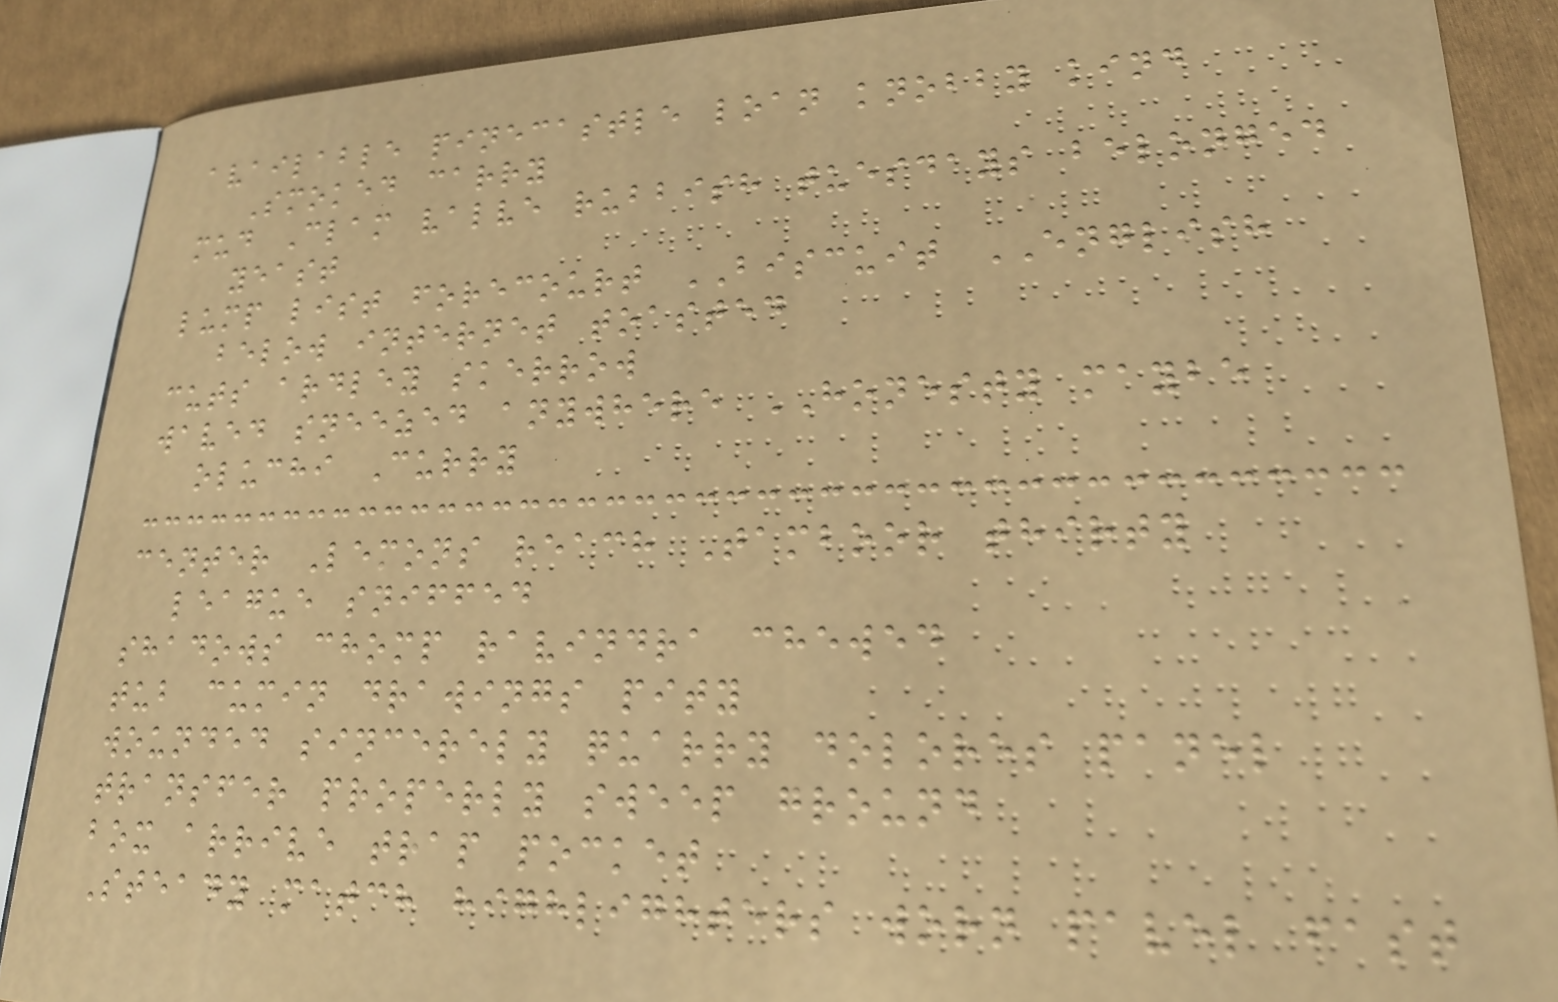available pinecastle loan knobby kind
Smoked carry
mud Clam valve rubbish tuesdays belonged
yeast
lump list forecourt BISCUIT ENGLISH
below internet toasted
cuts ardley skerrow
waved sneezed anywhere HONESTY maybe
oluchi Curry
center Lemons reach Tamboor thirty
league sniffed
shadows chomp ravindra chewed
tub cumin drawings pity
wounded sincerely quarry dolores panel
transfer properly sweep ground
box arrive trap pocket
Steady match highlighters worn pavel fast
